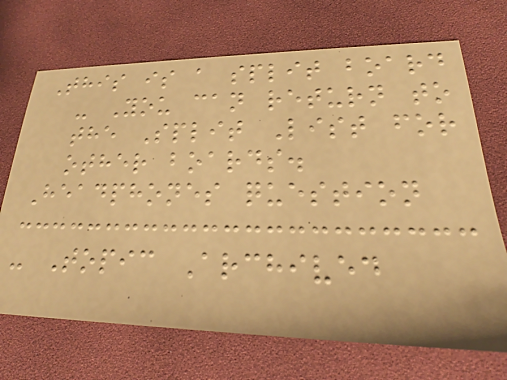This is a split board
- You can return to
the Split List for
other boards.
Headphones question
- Topic Archived
